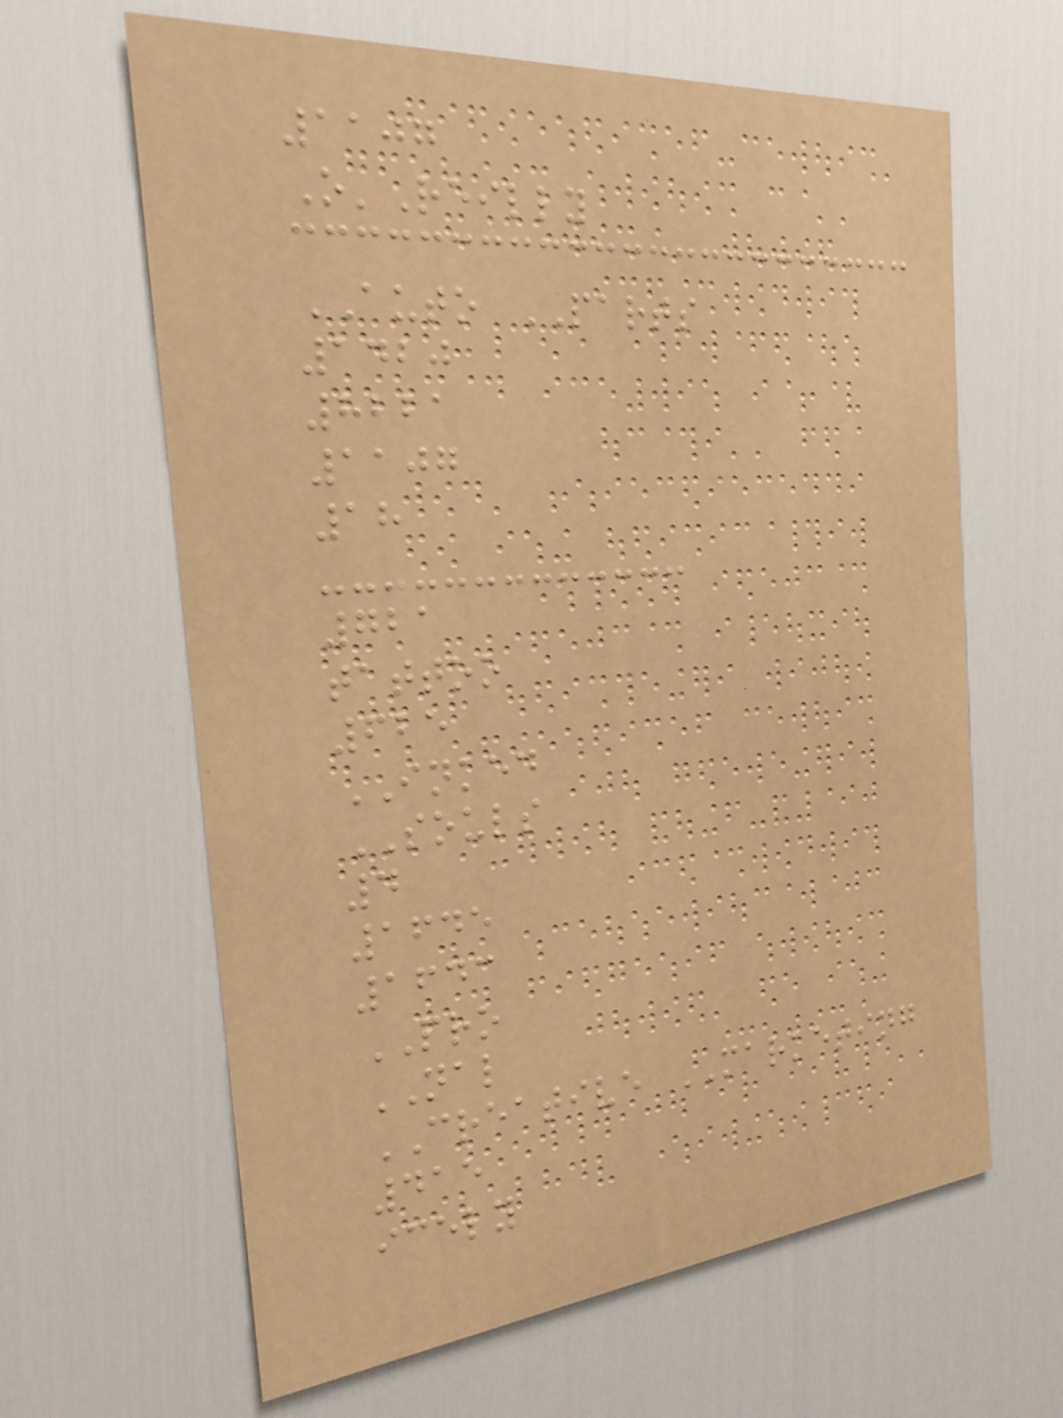1107
O'Reilly
AUTO PARTS
1420
8221
1107
18
721
tattoo
625
INKED
SOULS
4
1645
1643
PRO
NAL
CREATIVE MARKETING
415
icely
